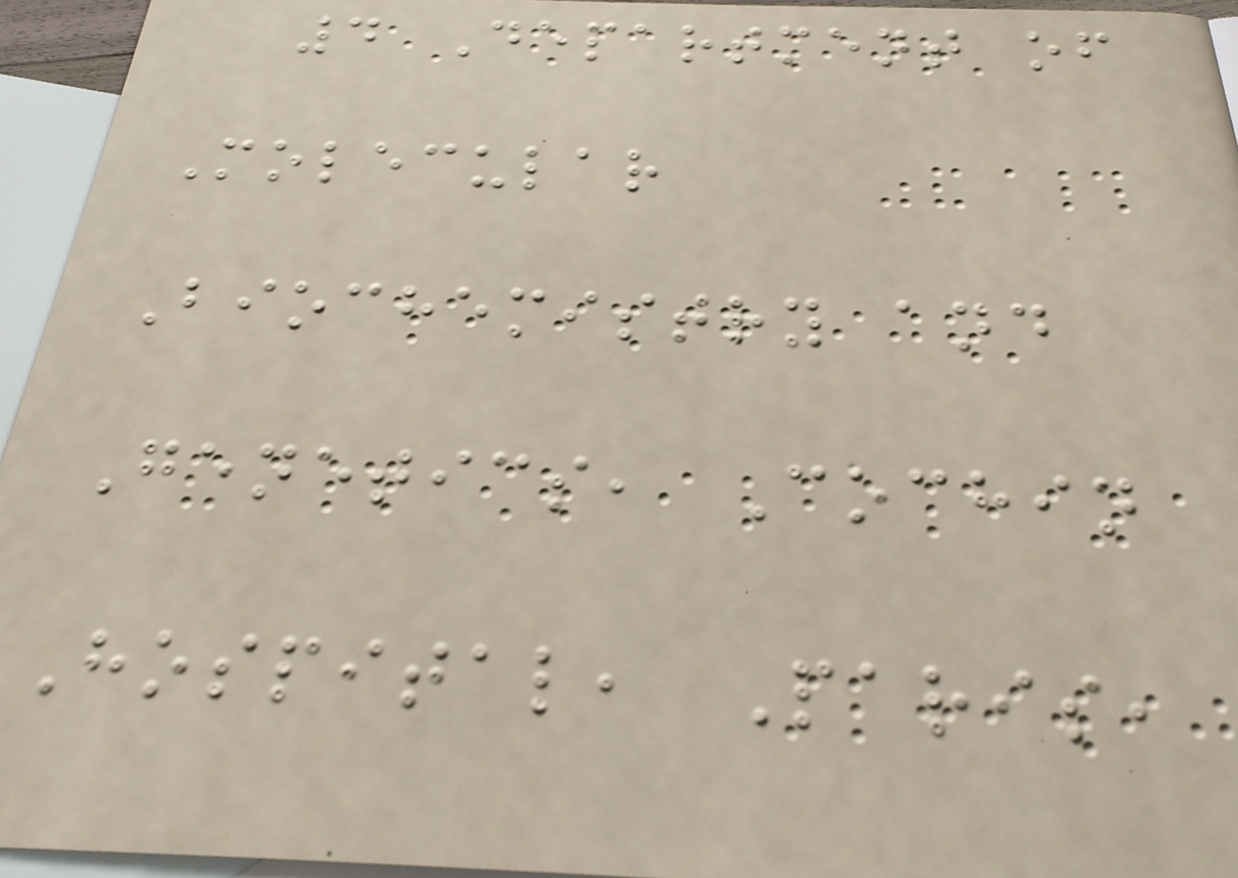4 Department of
Molecular
Biochemistry and
Genetics, Cochin
Hospital, Paris,
